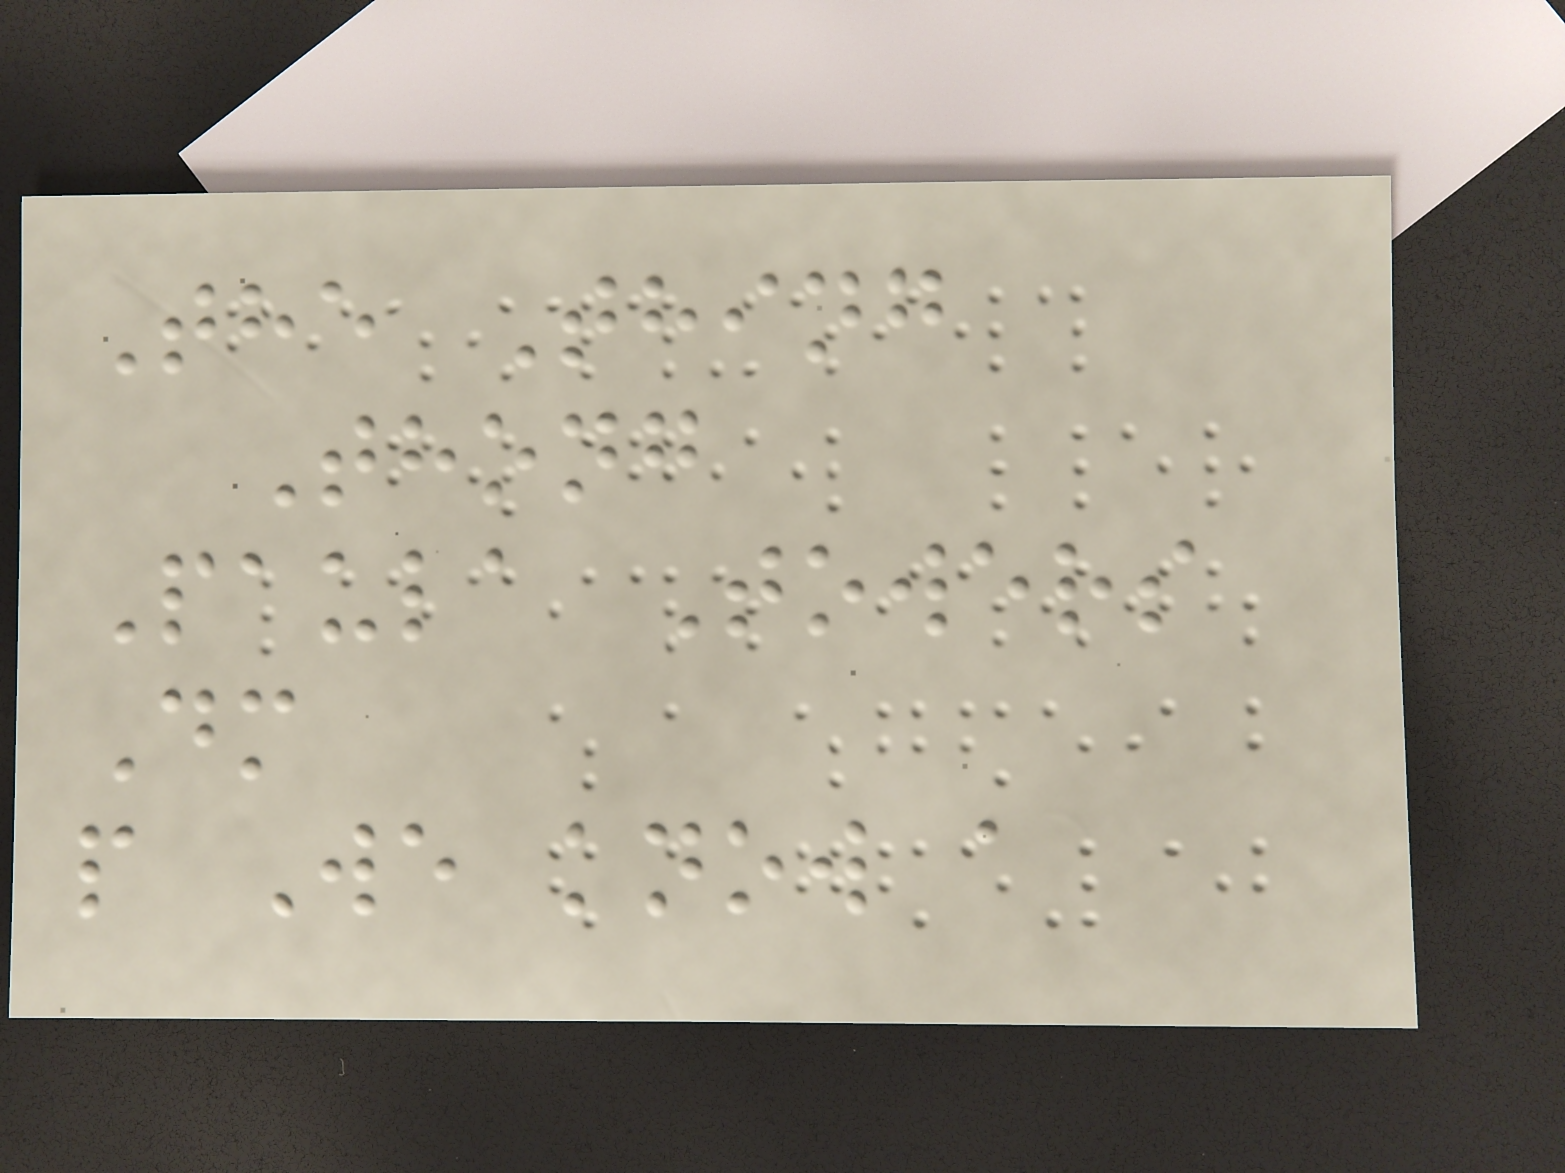The Thing
Thong
Paula Towers
Dm
p We know a
